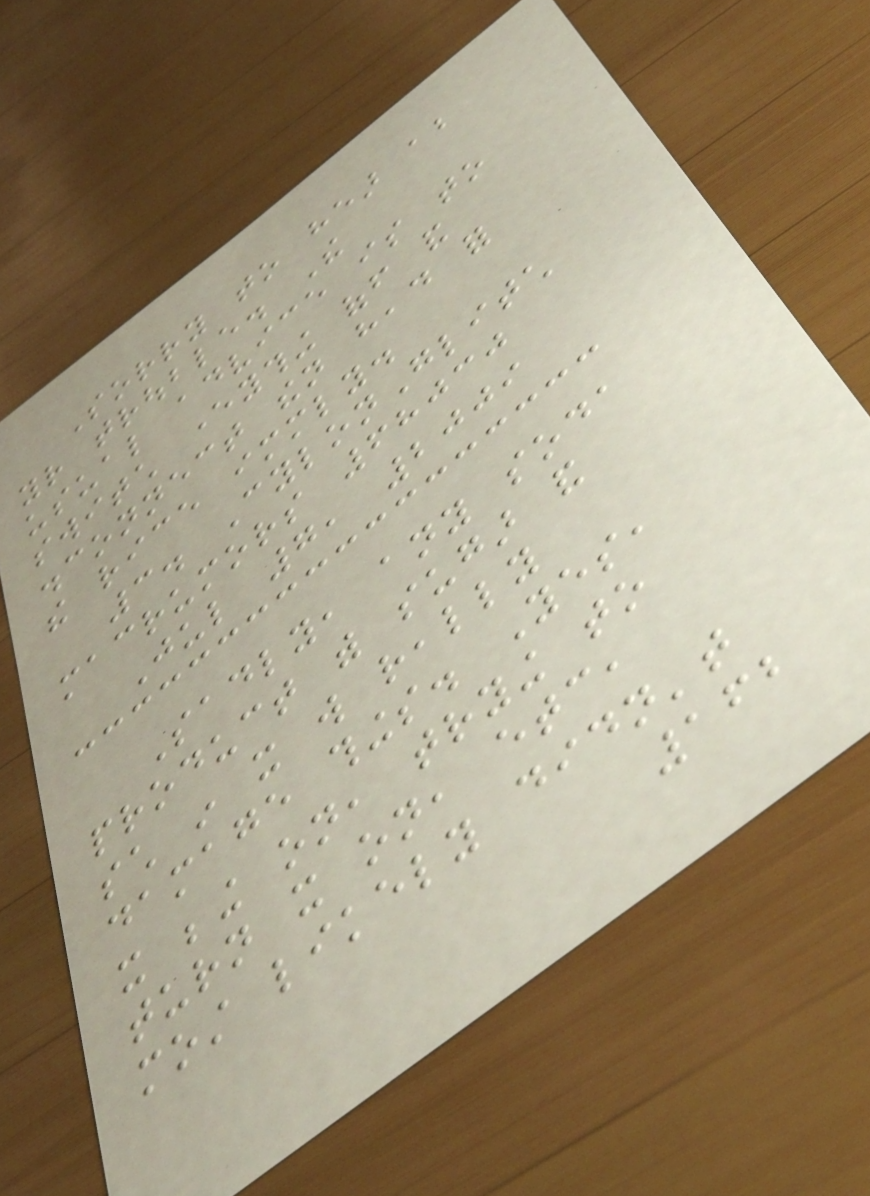Sorry to hear about
your trouble. The
usual advice is to
switch everything off and
disconnect then head for
the rice immediately.
3. CylonGlitch
macrumors 68030
Jul 7, 2009
Sadly, any soda
product with sugar and
such in it will really
damage things. Yes,
it being on, trying to
turn it on, etc,
most likely didn't
162
